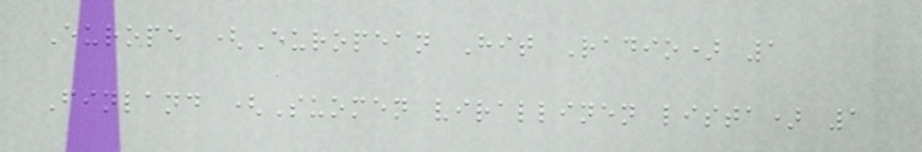Europe (European Hit Radio) 1
Finland (Suomen virallinen lista) 1
